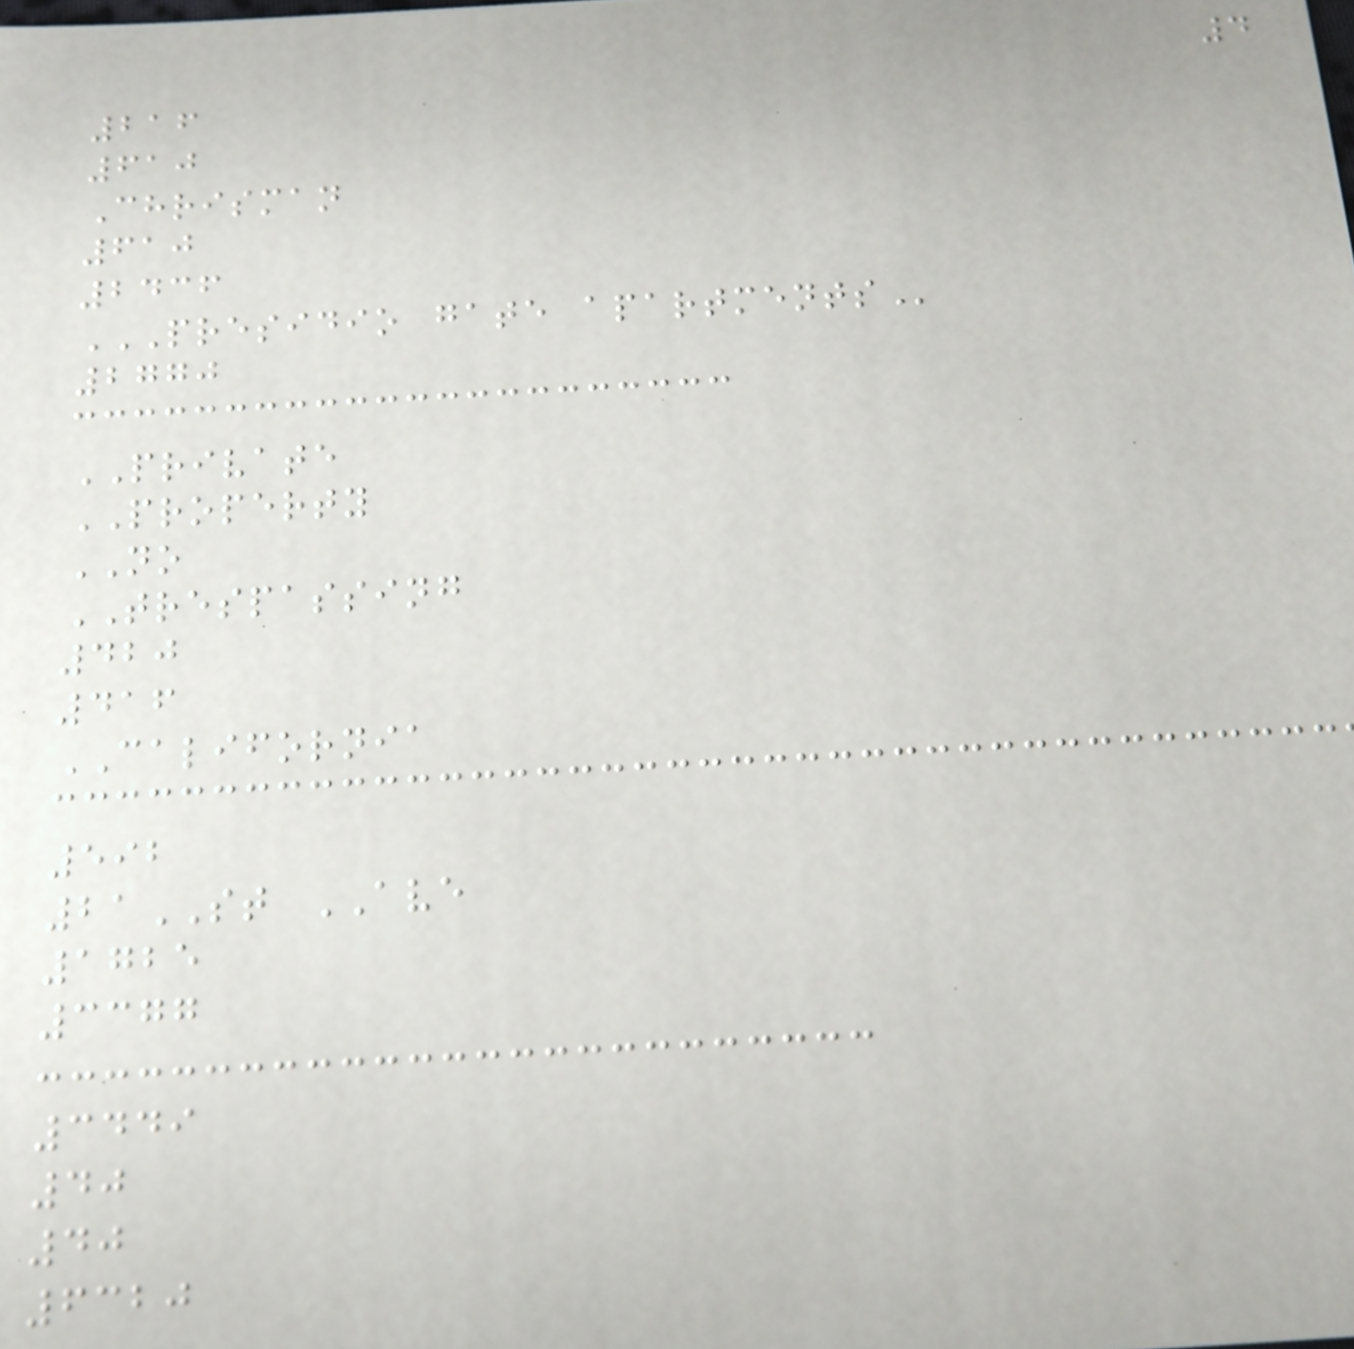4
216
610
Chrisman
610
2436
PRESIDIO GATE APARTMENTS
2770
PRIVATE
PROPERTY
NO
TRESPASSING
420
416
CALIFORNIA
592
21ST AVE
1725
3377
3449
40
40
6320
